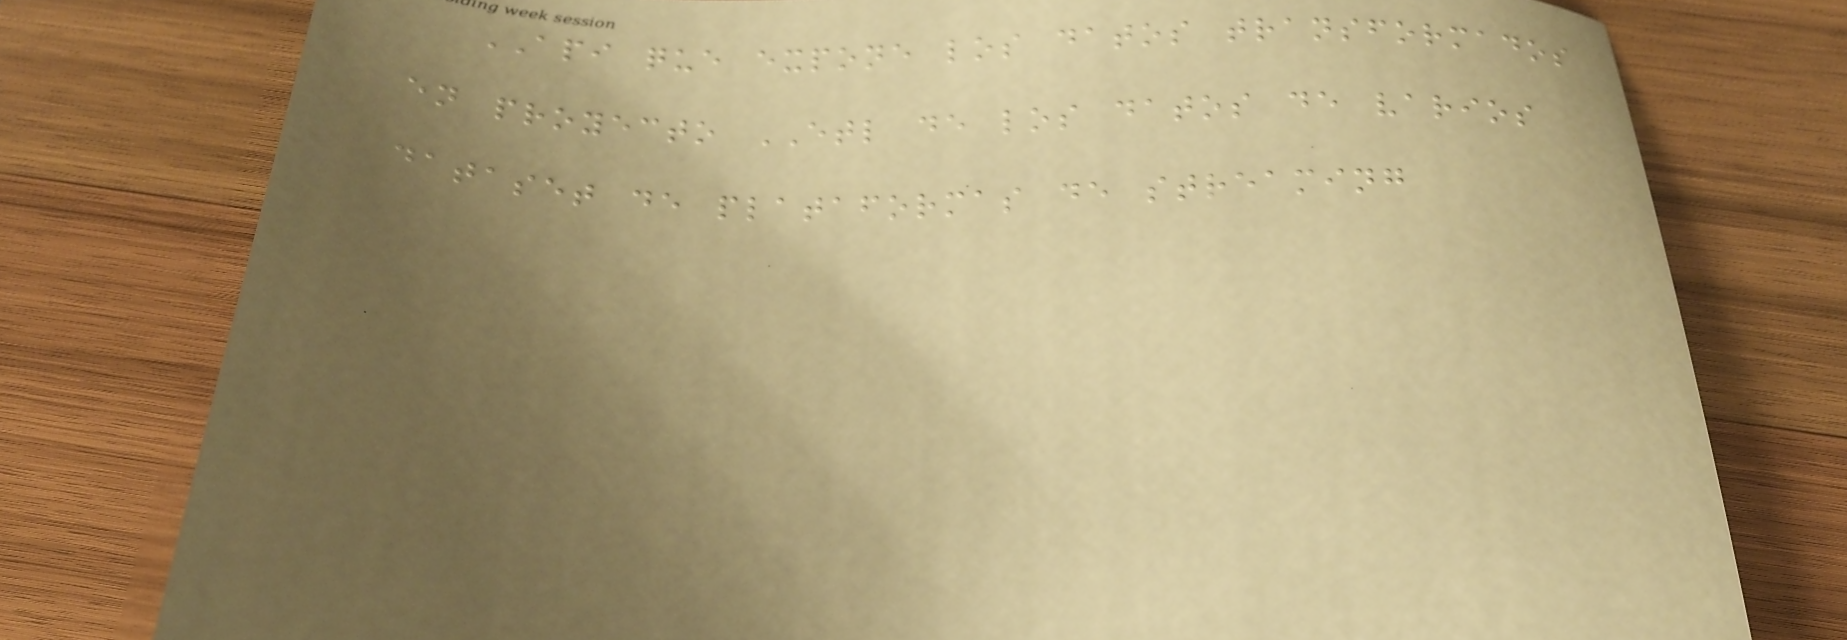API que expone los datos transformados
en proyecto ETL de los datos de varios
dataset de plataformas de streaming
